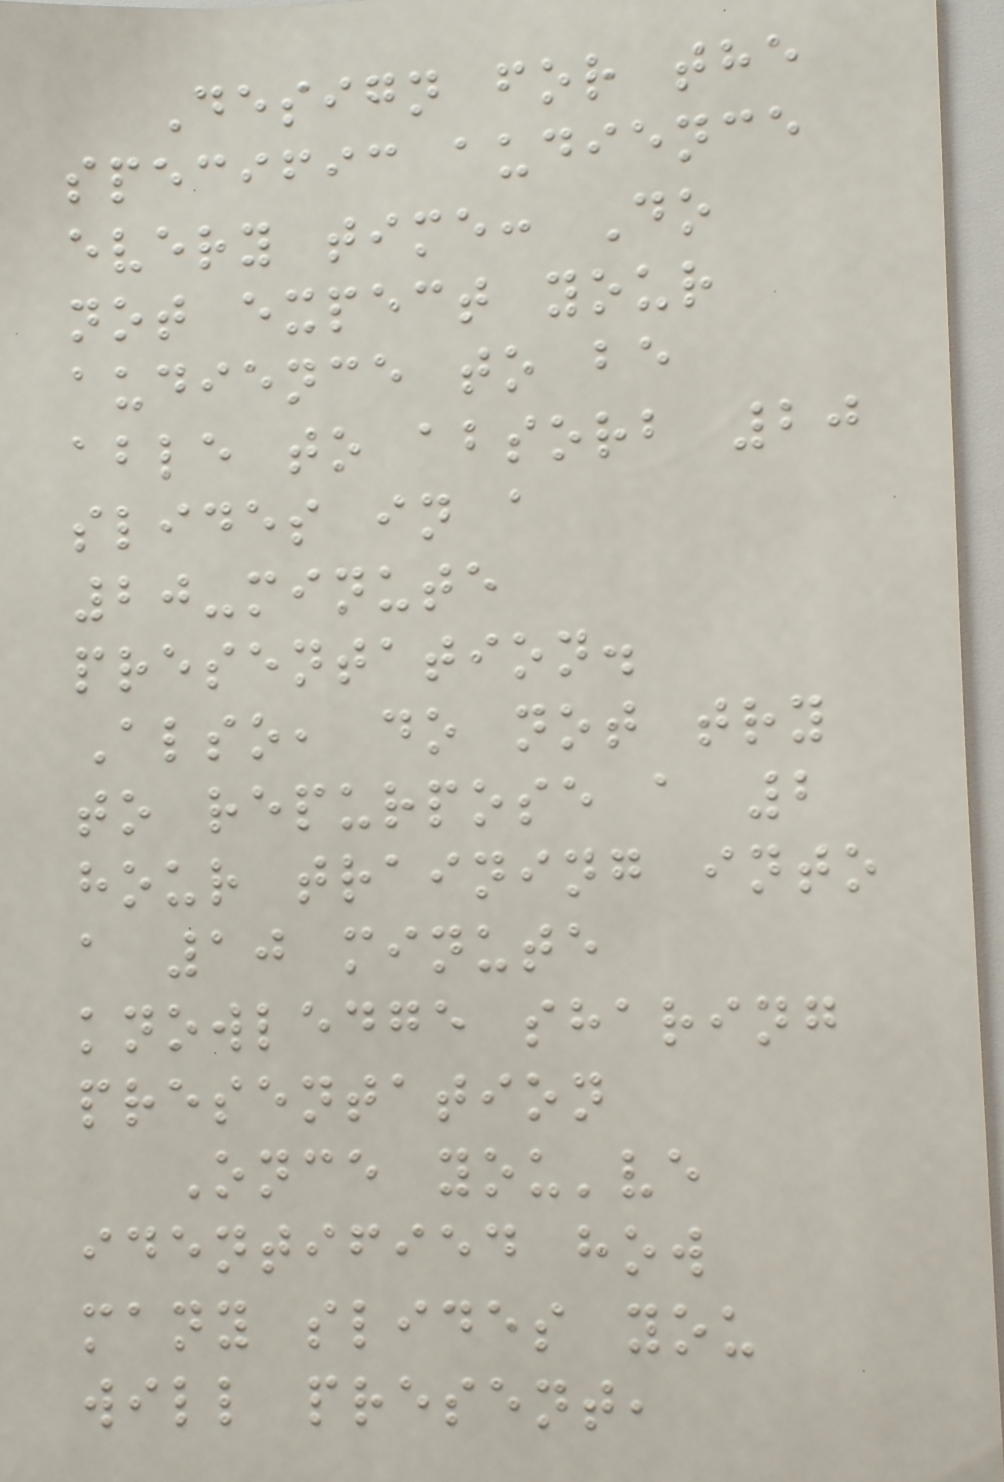Design for the
specific audience
every time: Do
not expect your
audience to be
able to absorb 20
slides in a
20-minute
presentation.
Also, do not try
to repurpose a 2
hour training into
a 10 minute
knowledge sharing
presentation
Once you've
identified how
many slides you
will present,
